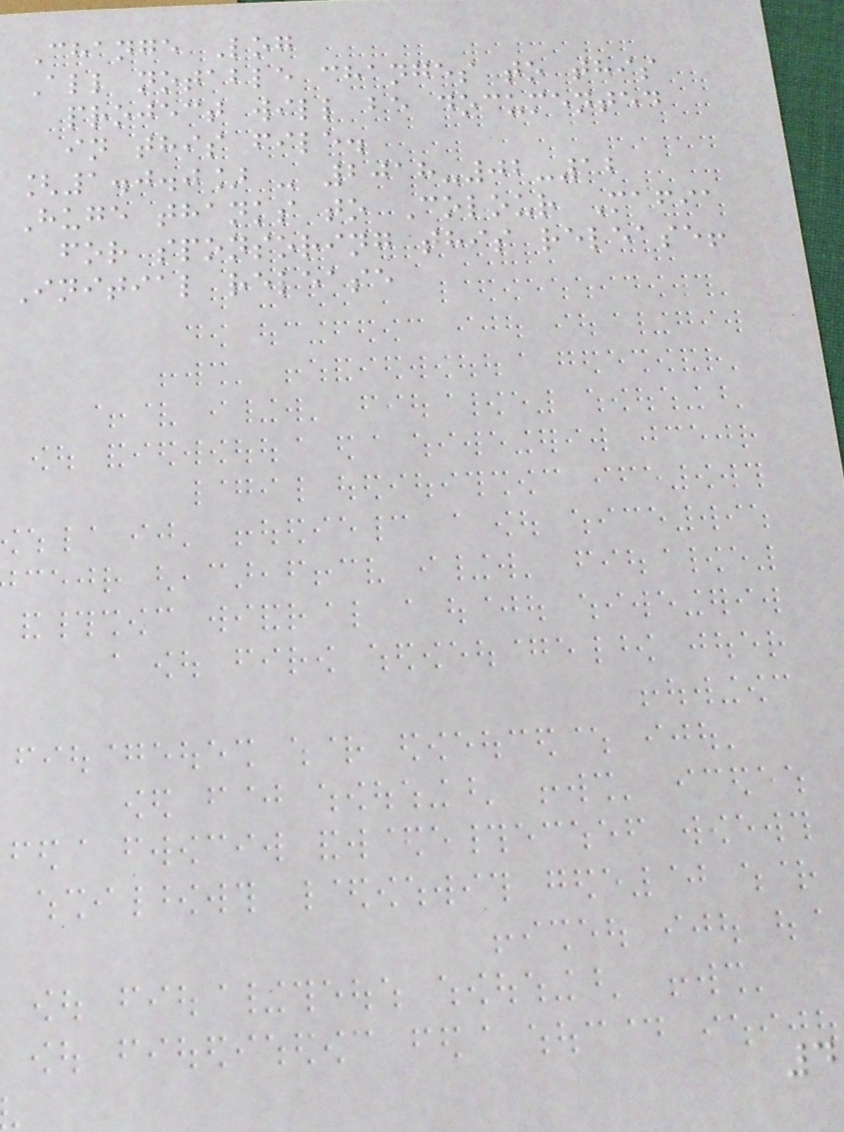Change Log
All notable changes to this
project will be documented
in this file.
[1.0.0] - 2018-02-12
Huge thanks to Colour Mafia
for sponsoring this release!
Initial release
4
